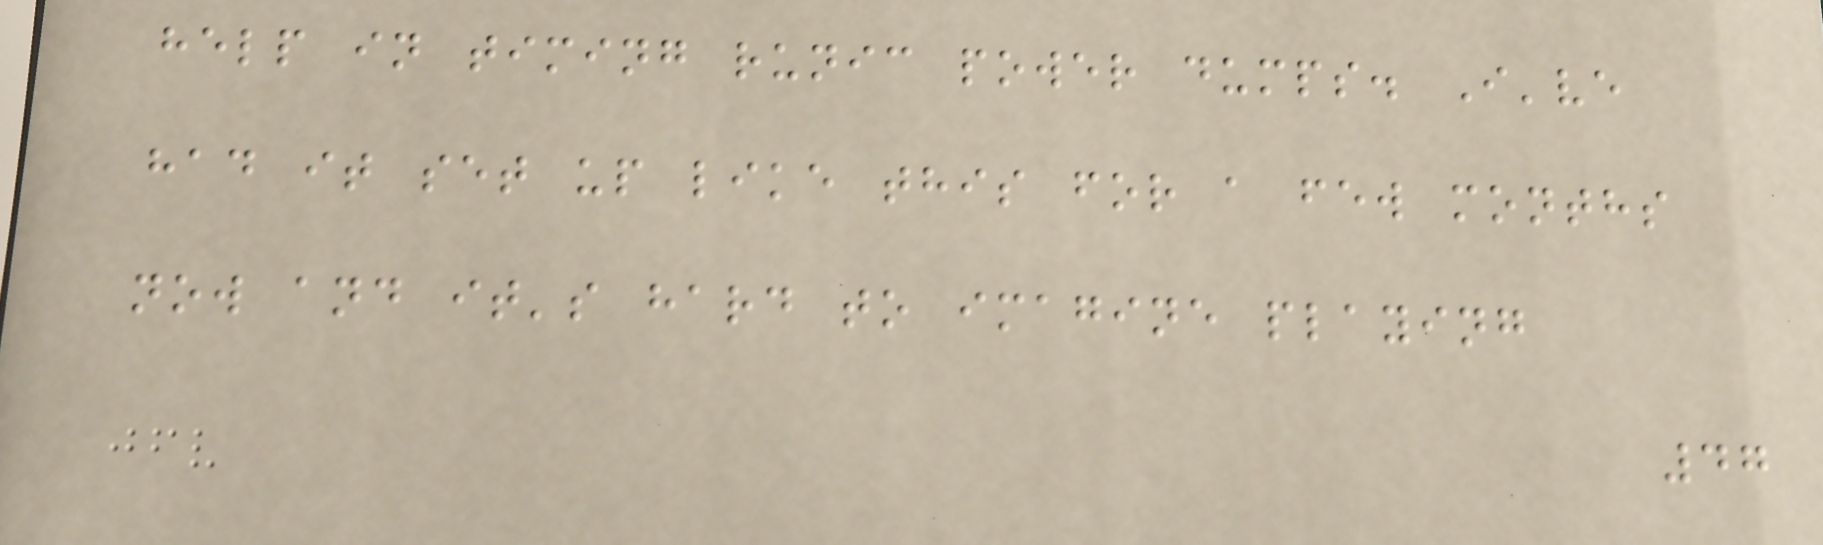help in timing runic power dumps. I've
had it set up like this for a few months
now and it's hard to imagine playing
47
